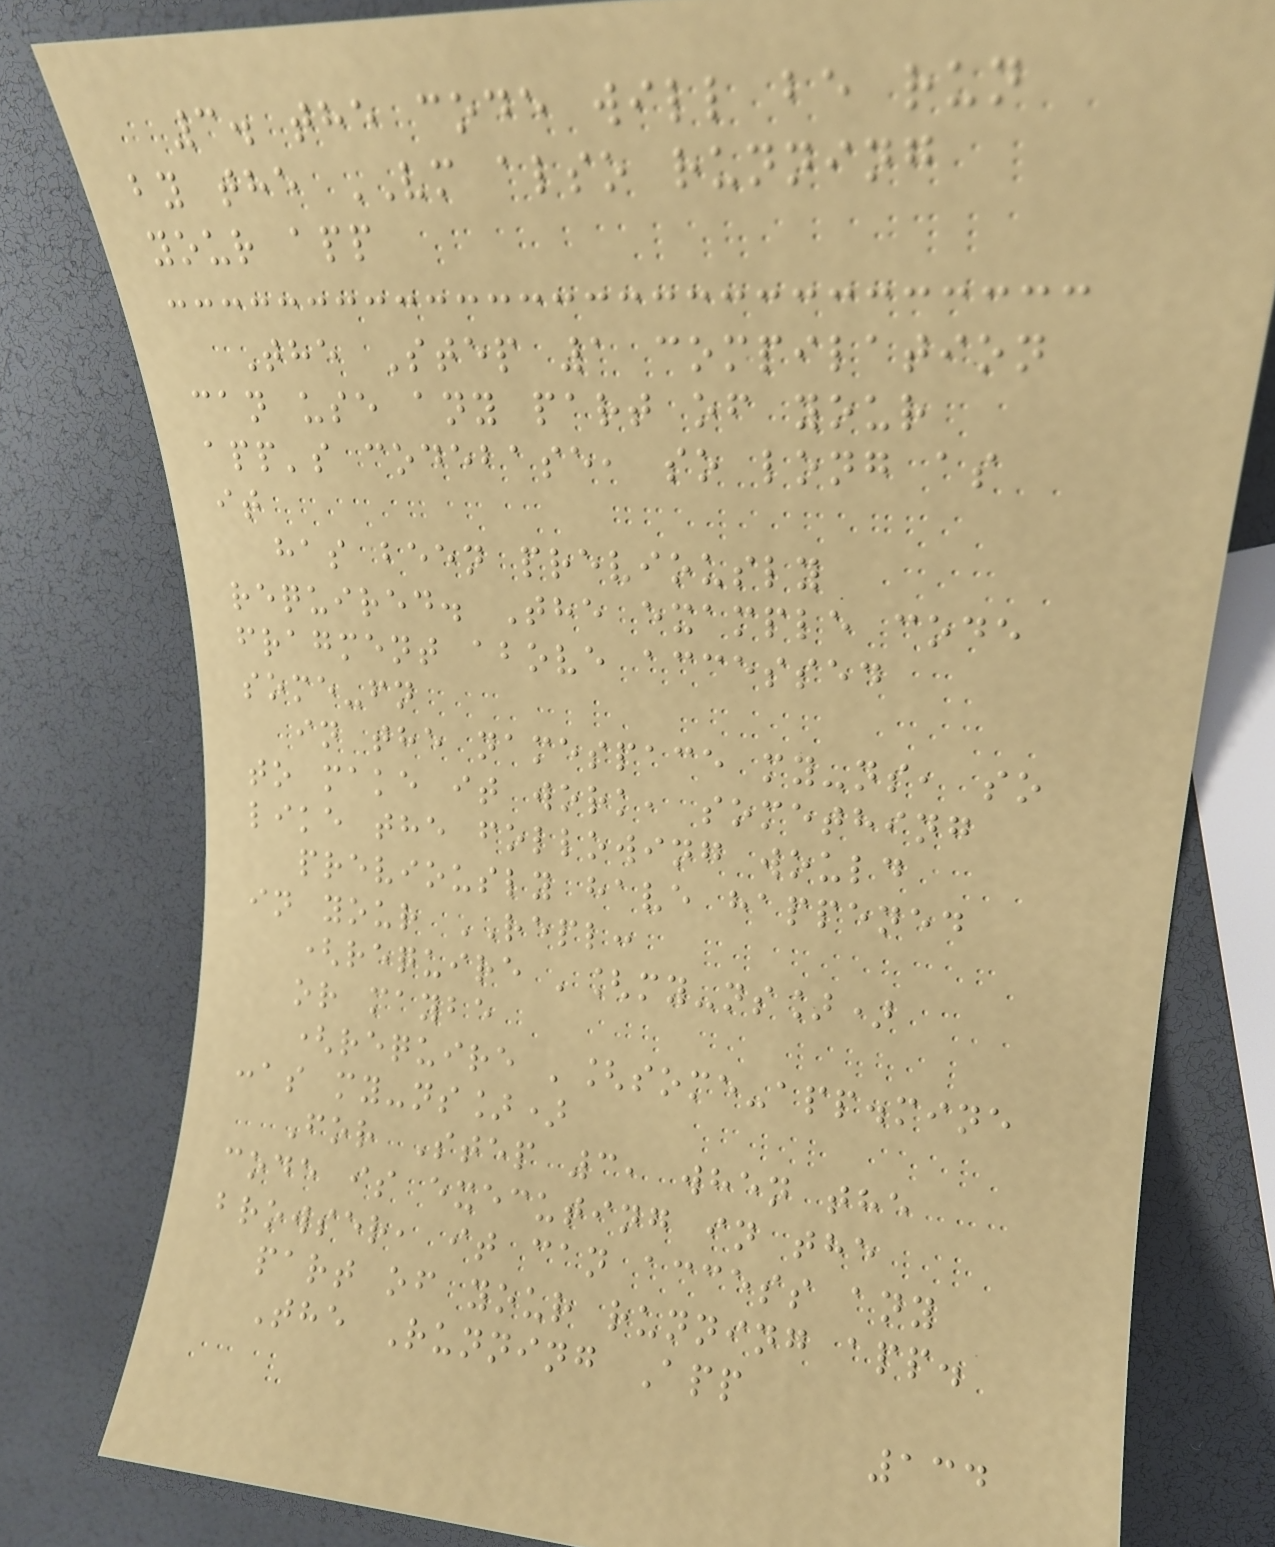3. the code will be run
by the VM also running
your app
The Step 1 compilation
can use any part of your
app's codebase, so long as
it
has been previously
required. The example code
fragment above accessed
some-fn
in the namespace my-ns, so
to make it work, something
like the following would
previously have happened
in your REPL:
(require '[my-ns])
or maybe
(require '[some-app.mine
:as my-ns])
For Step 3, when the
code is executing in the
browser, it can access any
part of your running app.
The Running App
134
